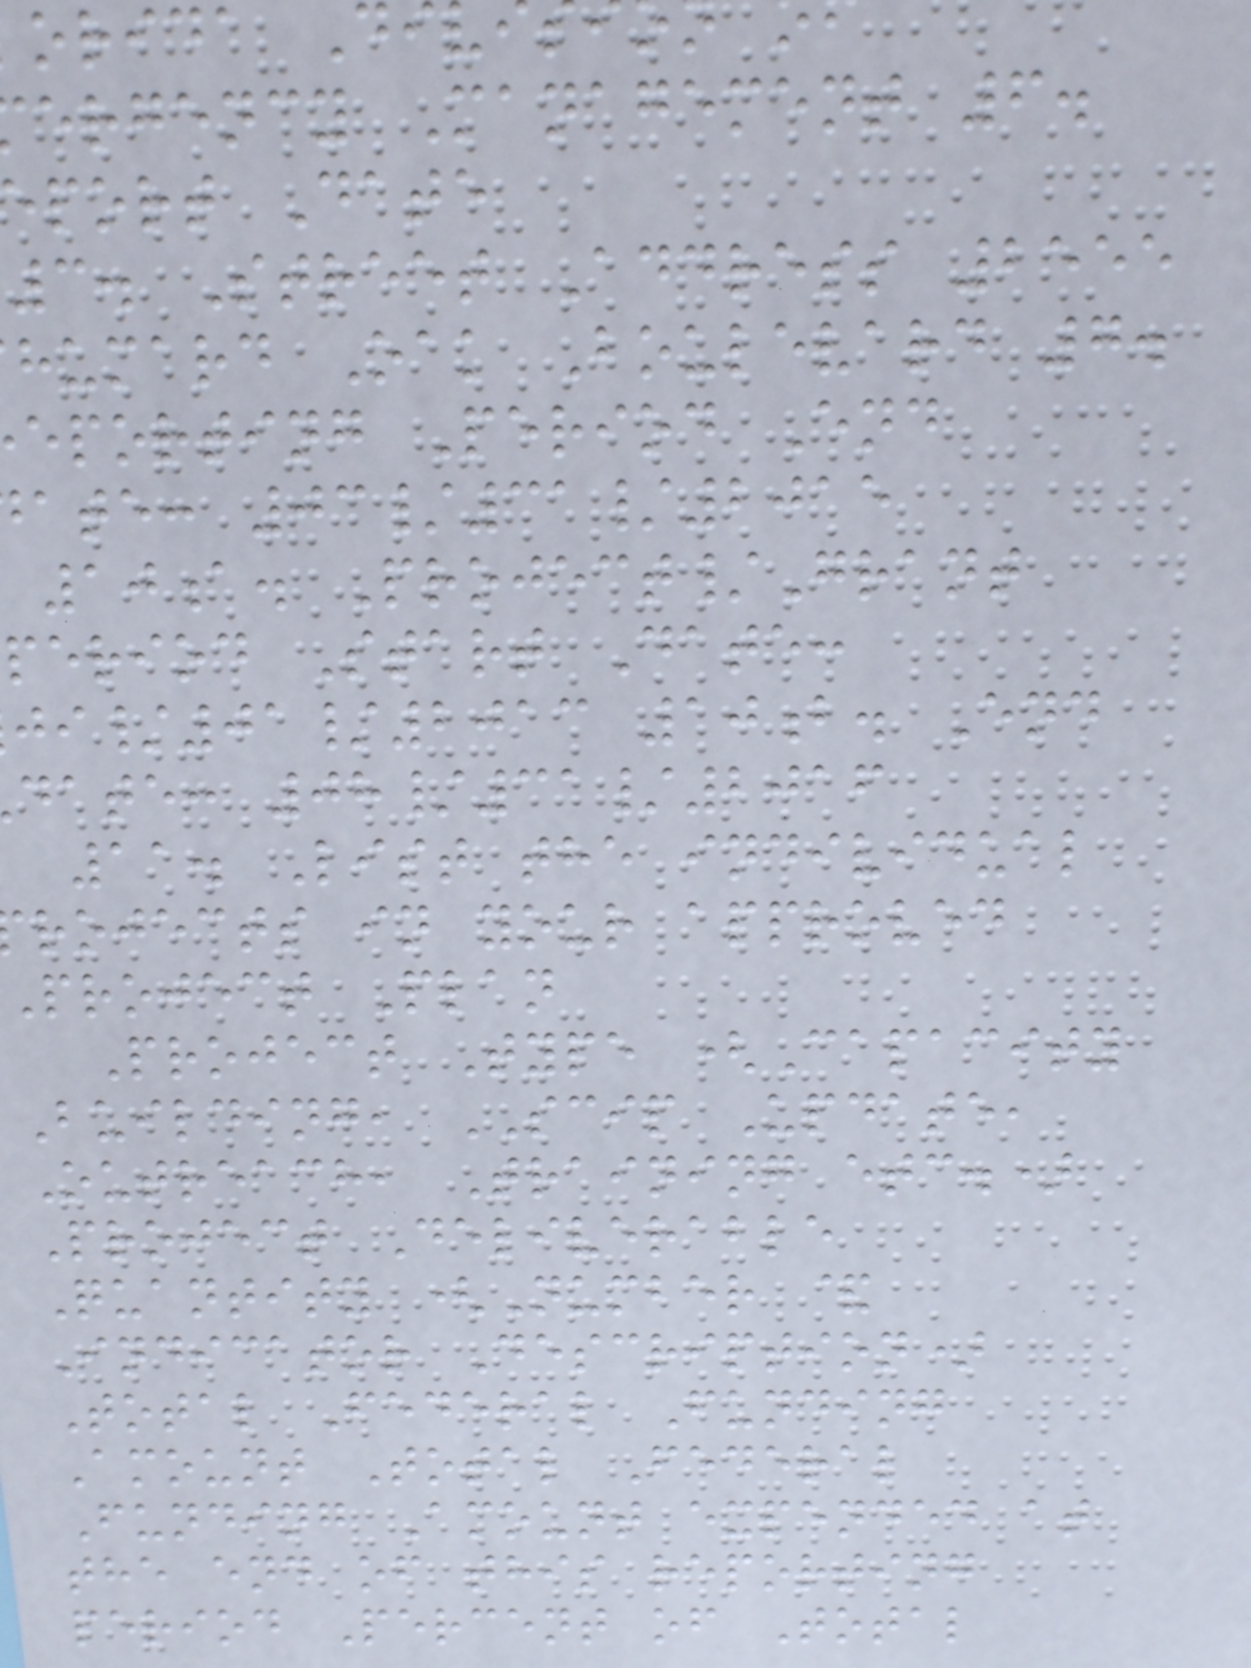orida Di
ergency Management 6.
eport Date
3. Street Address 2555
humard Oak Boulevard 7.
eporting Period End
ate: 03/31/2015
10a. Project/Grant
period Start Date:
/01/2013 10b. End
date: 08/31/2016
11. List the individual
rojects in your approved
Project Plan
Project Type (Capacity
Building, SCIP Update,
Outreach, Training etc.)
Project Deliverable
Quantity (Number &
Indicator Description)
Total Federal Funding
Amount Total Federal
Funding Amount expended at
the end of this reporting
period Percent of Total
